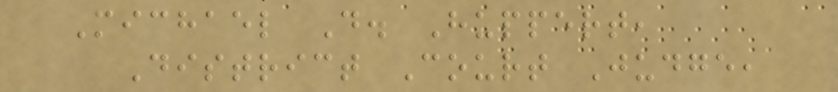Michael D. Huppert,
District Court Judge,
